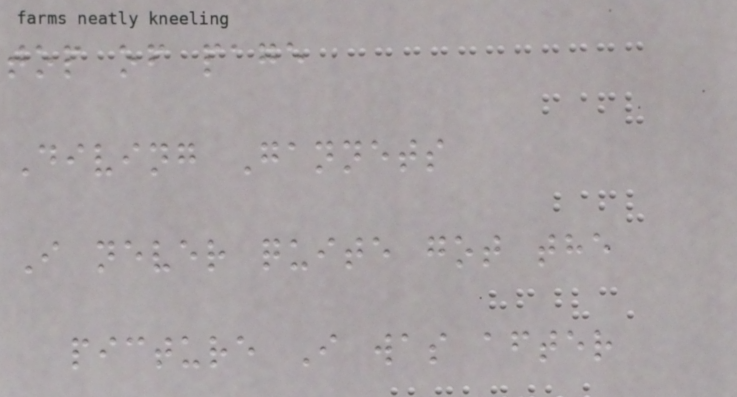top of page
Diving Gannets
I never quite got the
picture I was after
